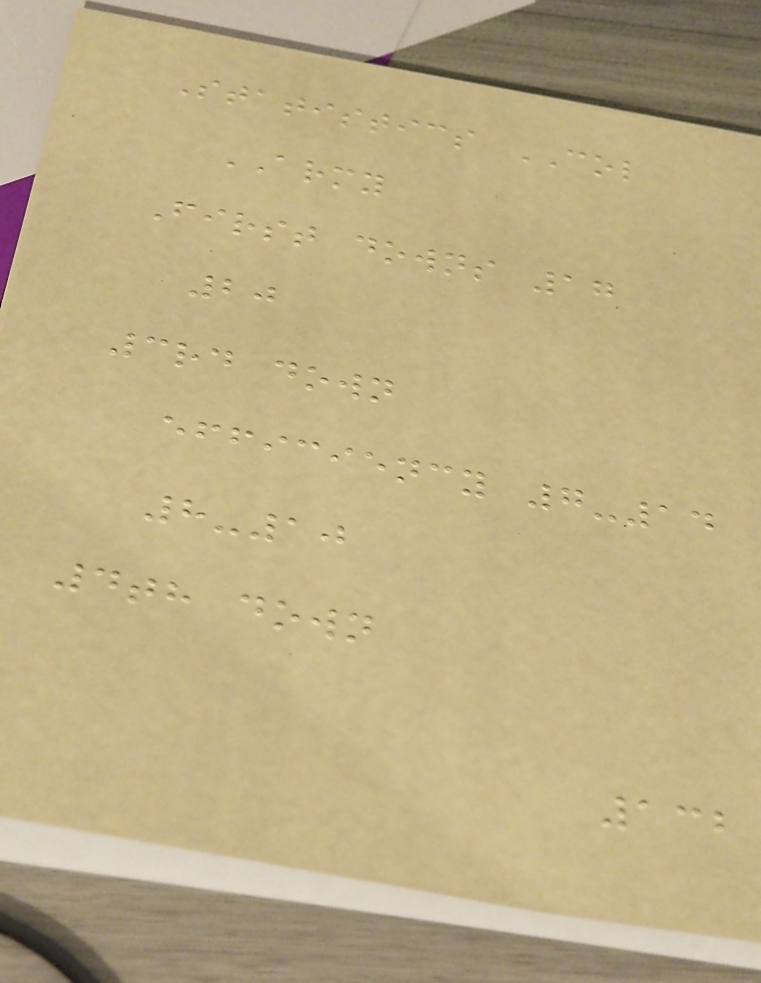Statistics COL
ARMY
First downs 17
20
3rd down
efficiency 7-14
8-10
4th down
132
